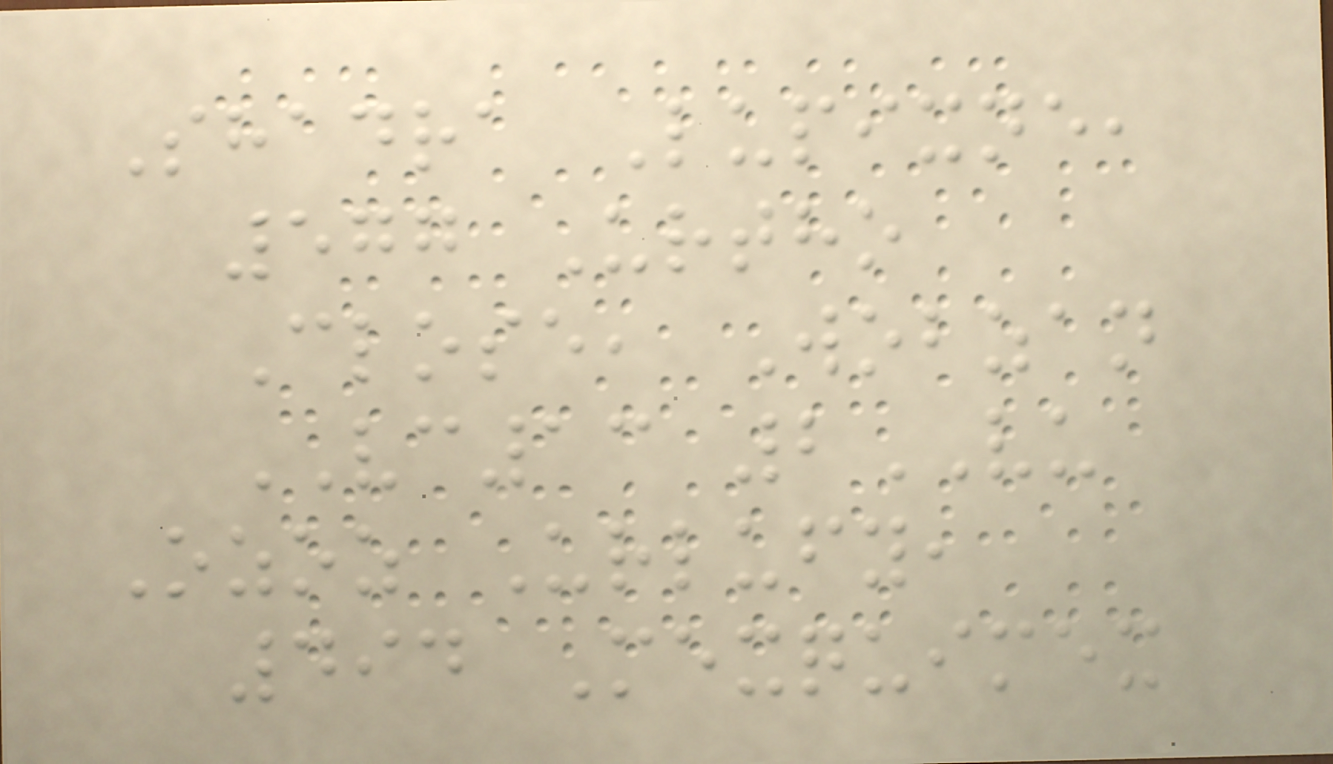Shadra Lupixne,
577 Urtho
Close, Wobzan
VC13 2VU
Ozoz Urlufy,
494 Mexquimex
